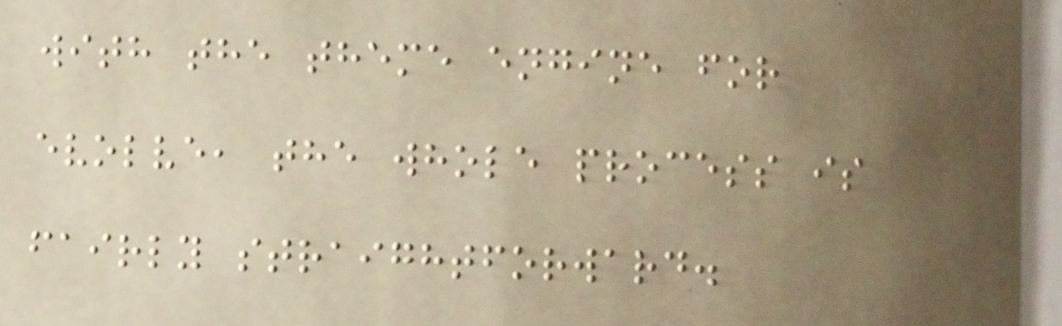with the theme engine for
evolve, the whole process is
fairly straightforward.
